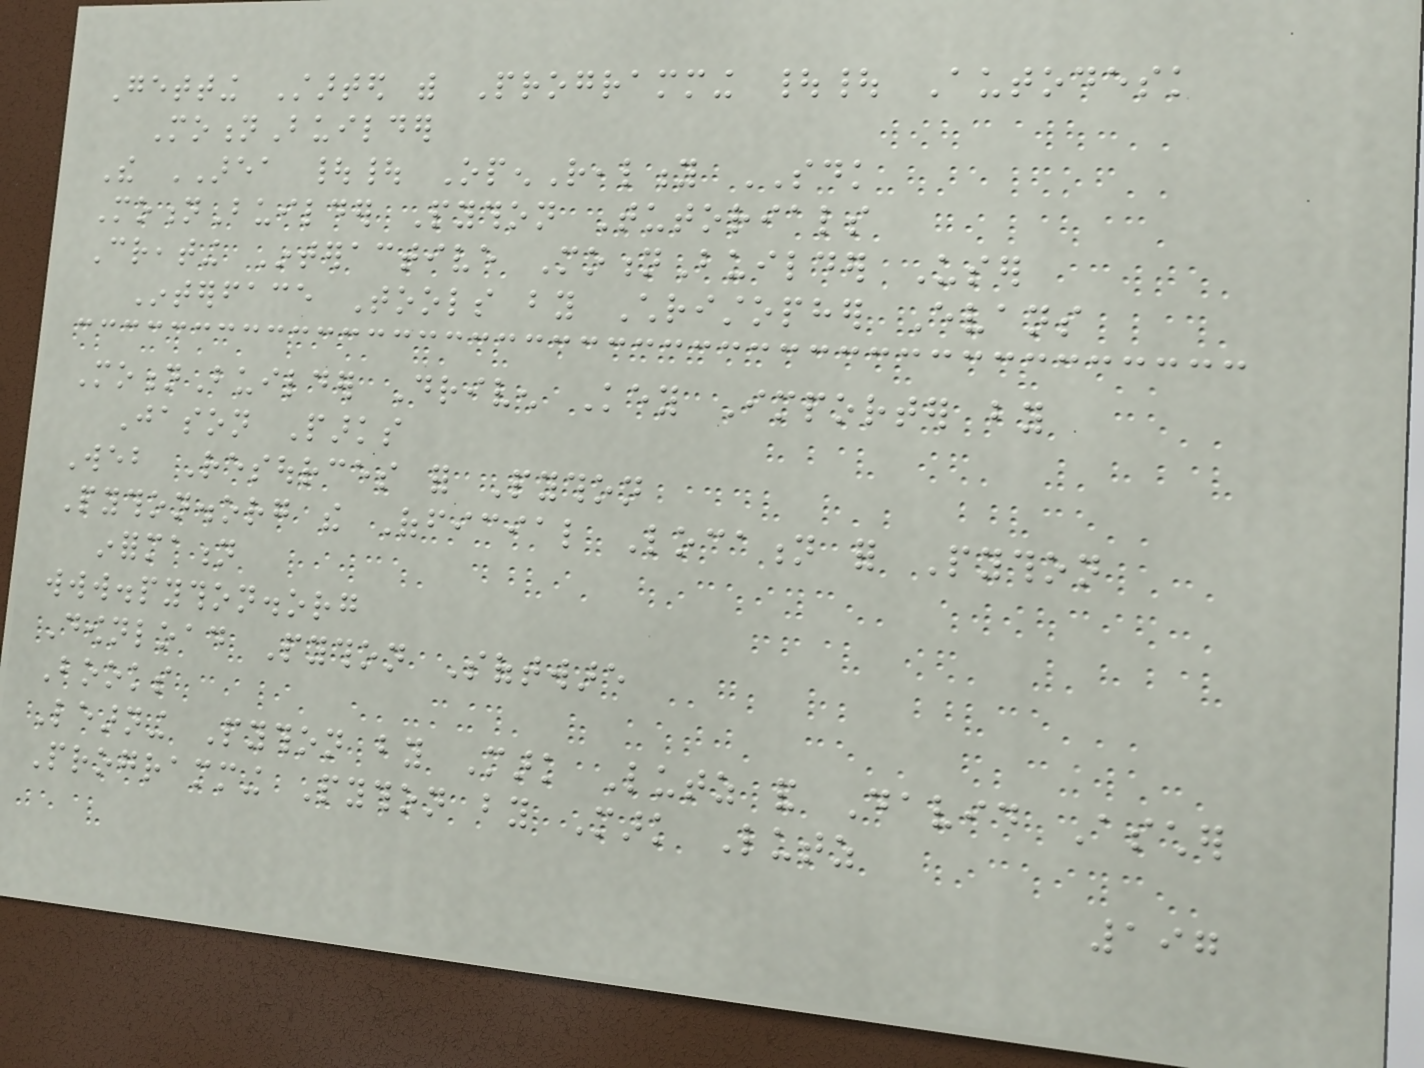Getting Started with Programming || Autodesk
MotionBuilder
The AREA || OpenReality SDK
MotionBuilder Python Tutorials
Creating Interactive MotionBuilder User
Interface Tools by Christopher Evans
MotionBuilder Driven Key Importer by
Jason Parks
Web Resources for Python
Python.org the Official Location for Python
information
www.python.org
Download Python Software
Books
Learning Python by Mark Lutz and David Ascher
Programming Python by Mark Lutz
197
